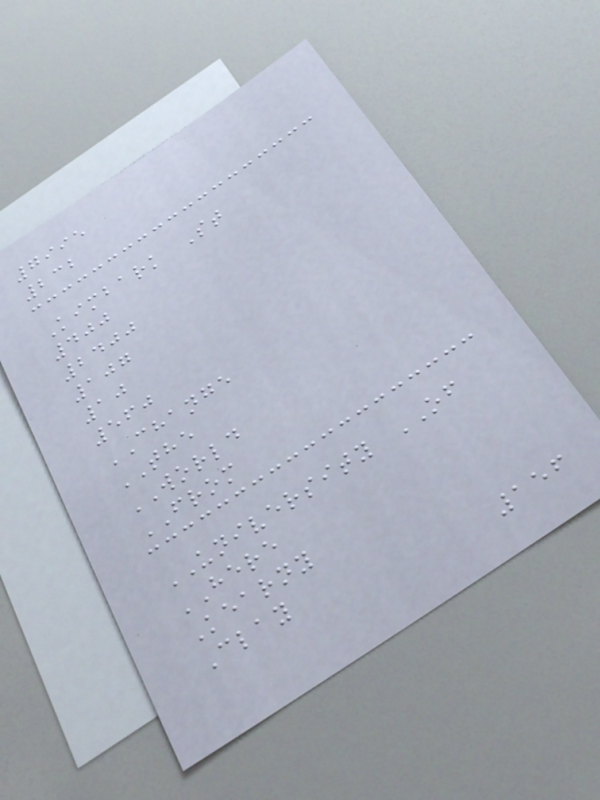7995
232
Kimbark St
400
2400
107
10
560
CHANGE
THE
WORLD
FROM
UNIVERSITY OF
HERE
Kearny
Clay
156
